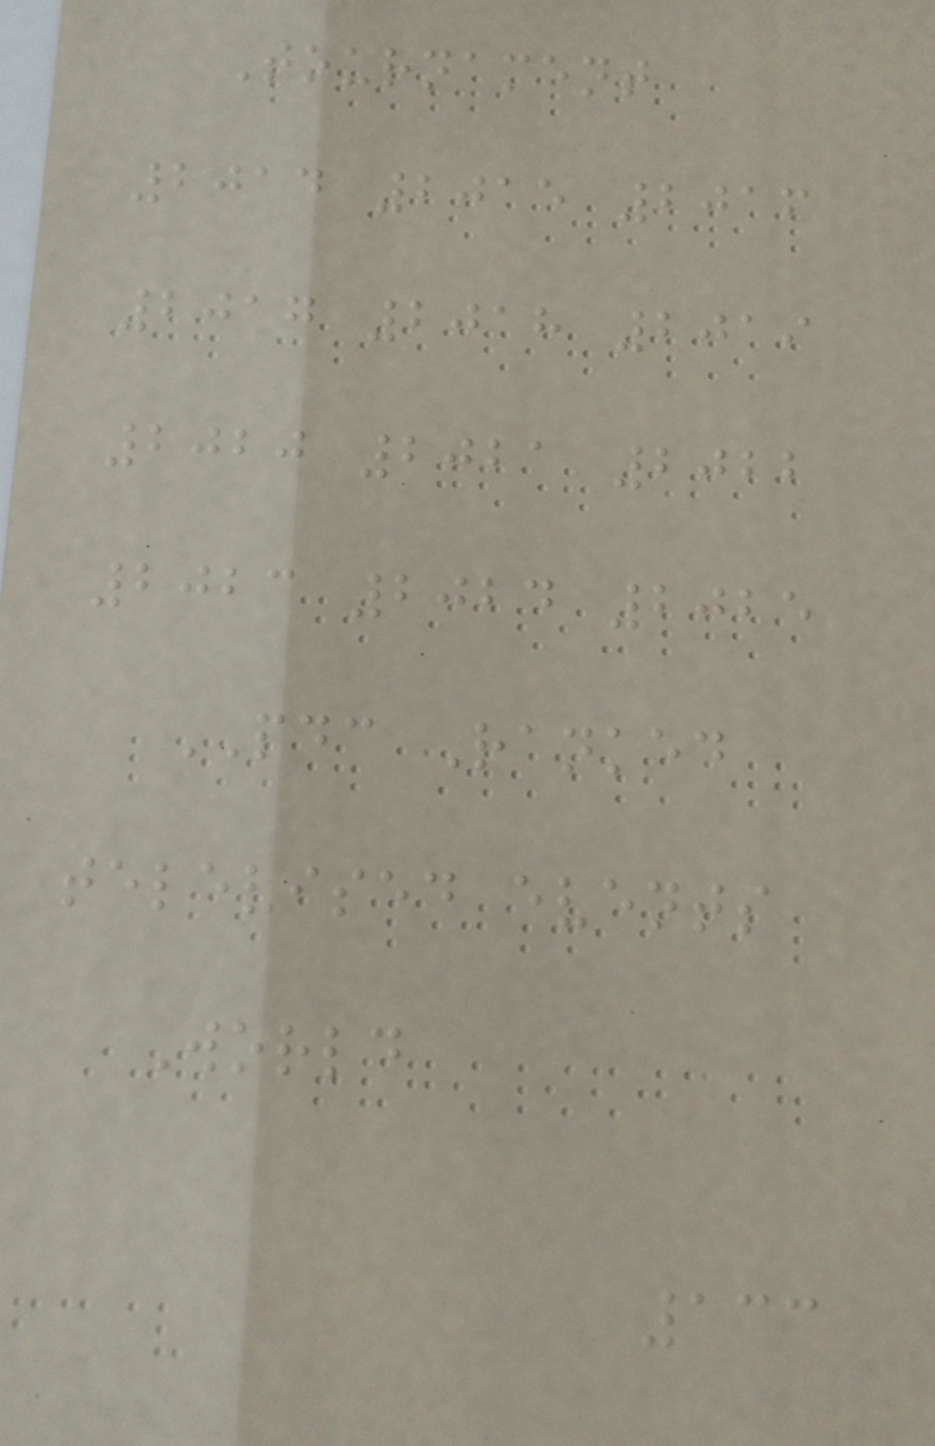Tournament
2014 2015 2016
2017 2018 2019
2020 2021 2022
2023 2024 2025
PDC Ranked
televised events
World
133
